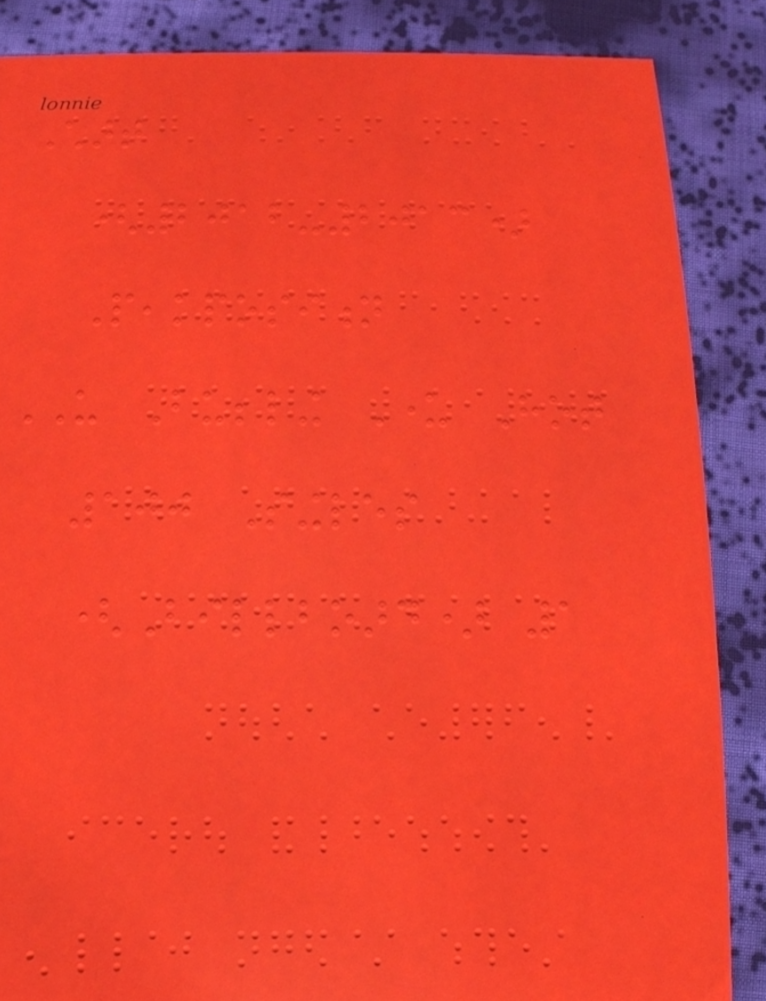Chart
(2012-2013)
Peakposition
US Bubbling Under Hot
100 Singles
(Billboard) 1
